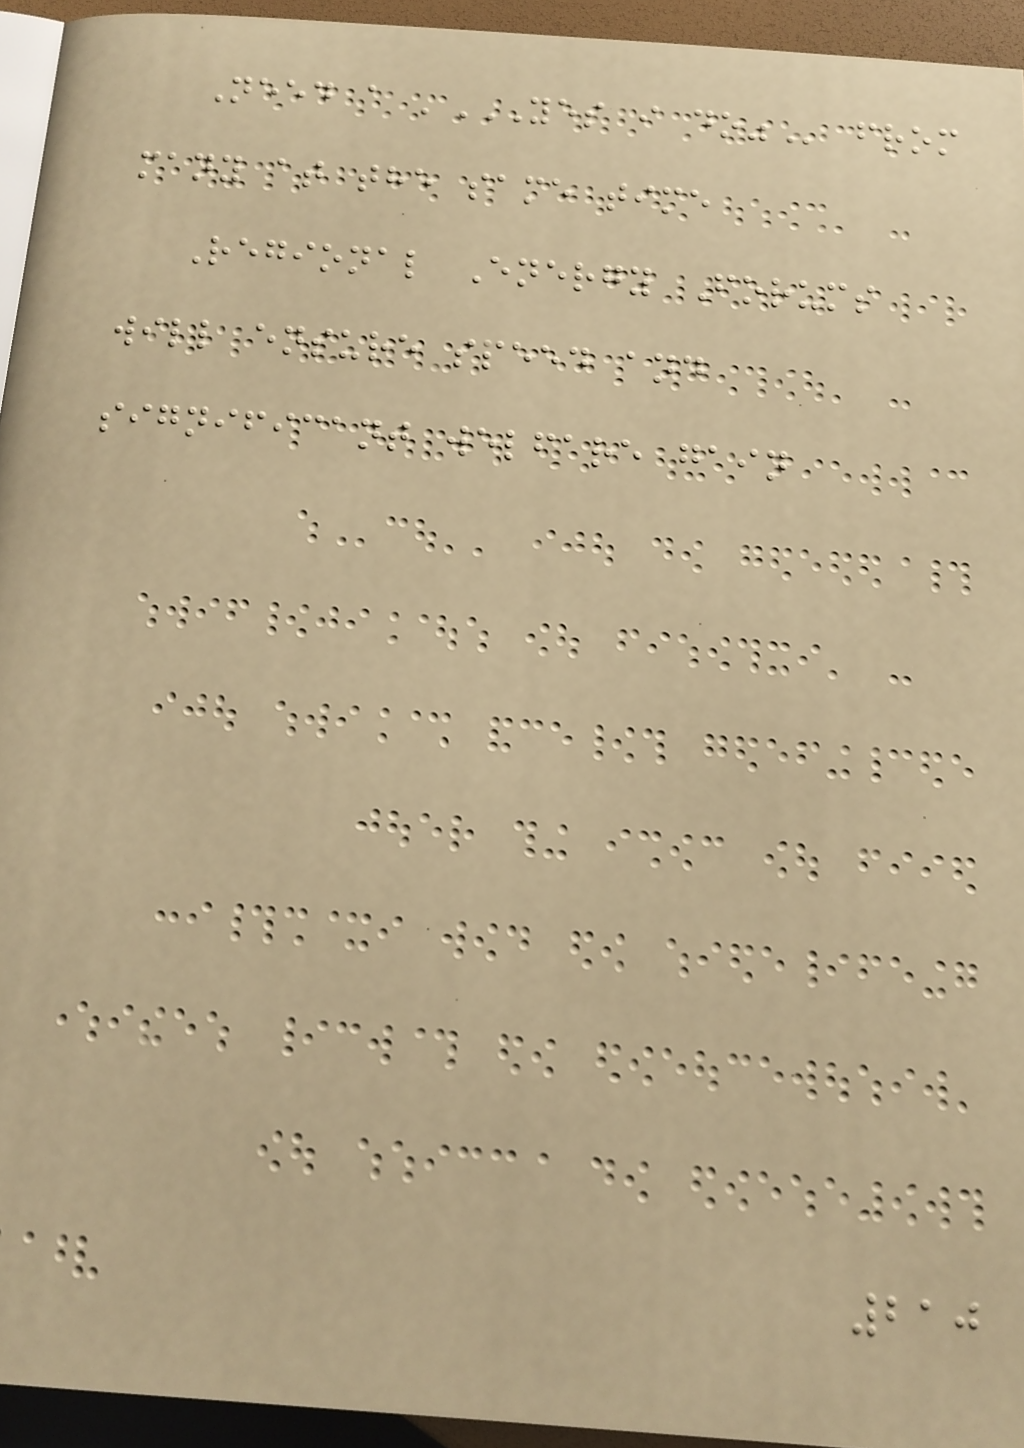Need a 'YES I DO" from
many at the same time
Regional Energy Forums
will ensure speed and
significant welfare gain
210
